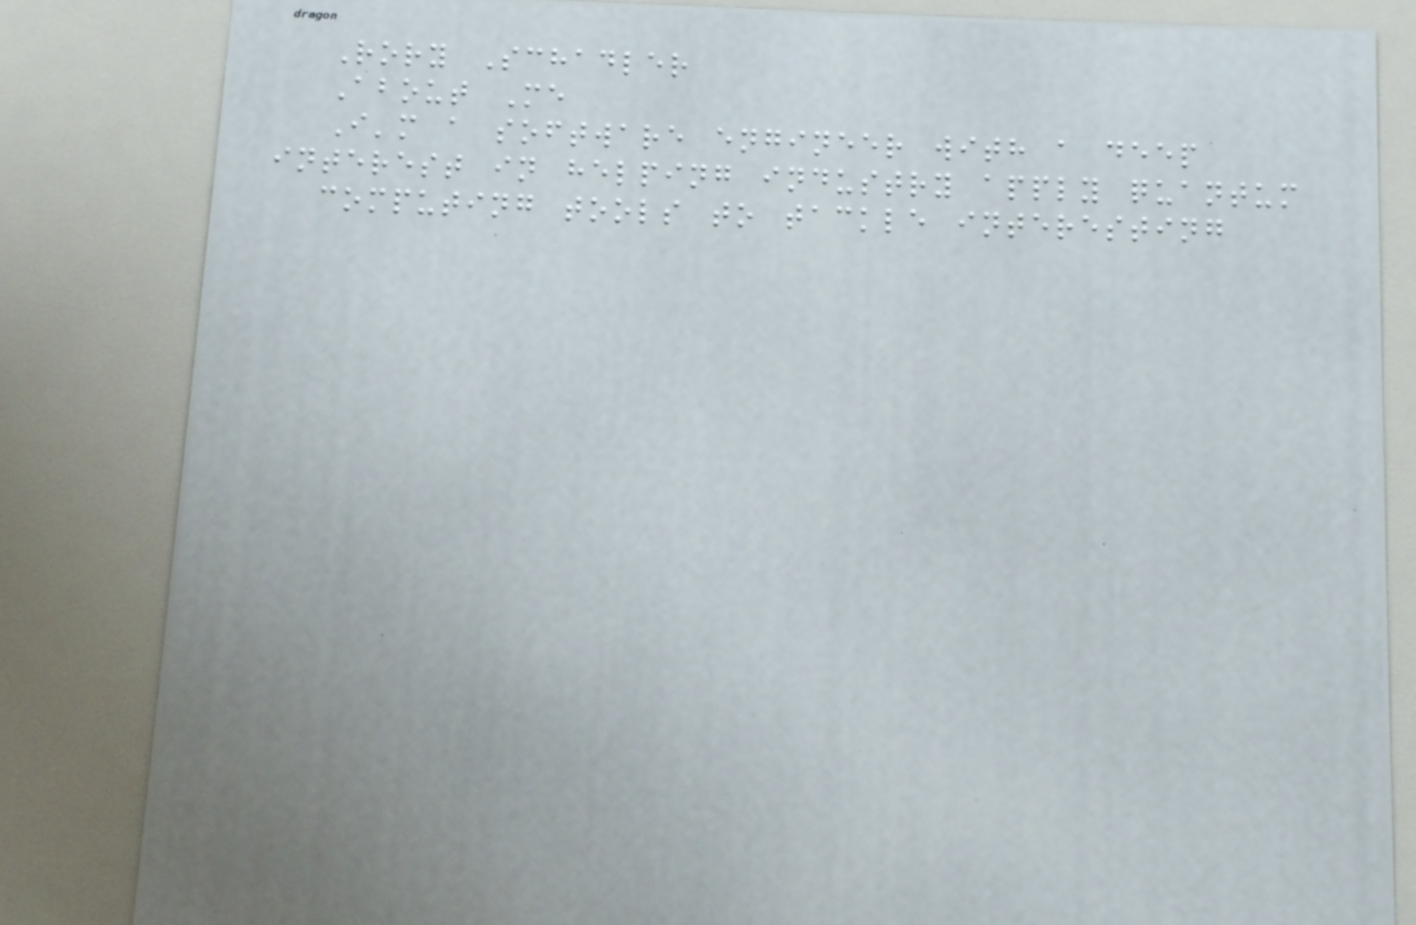Rory Schadler
About Me
I'm a software engineer with a deep
interest in helping industry apply quantum
computing tools to tackle interesting
